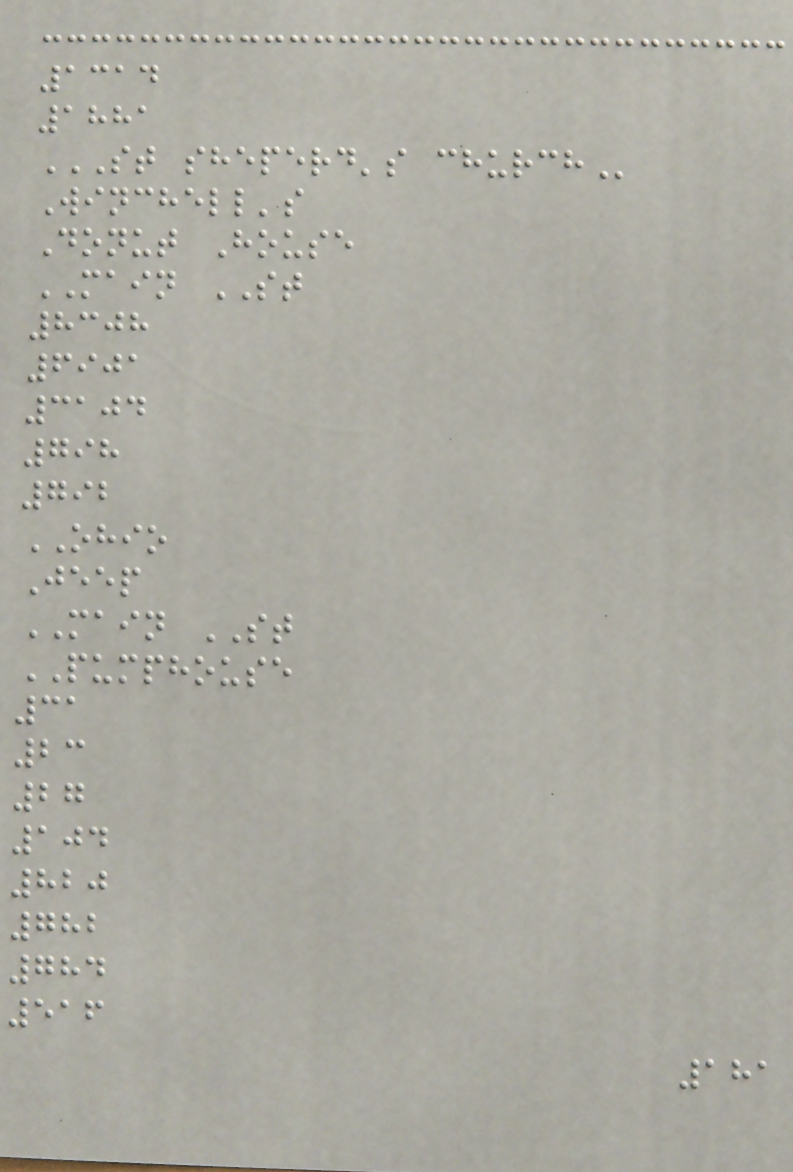1314
1881
ST SHEPERD'S CHURCH
Winchell's
Donut House
MAIN ST
8308
6901
3104
798
792
OHIO
Jeep
MAIN ST
PUMPHOUSE
31
23
27
104
820
782
784
516
181
